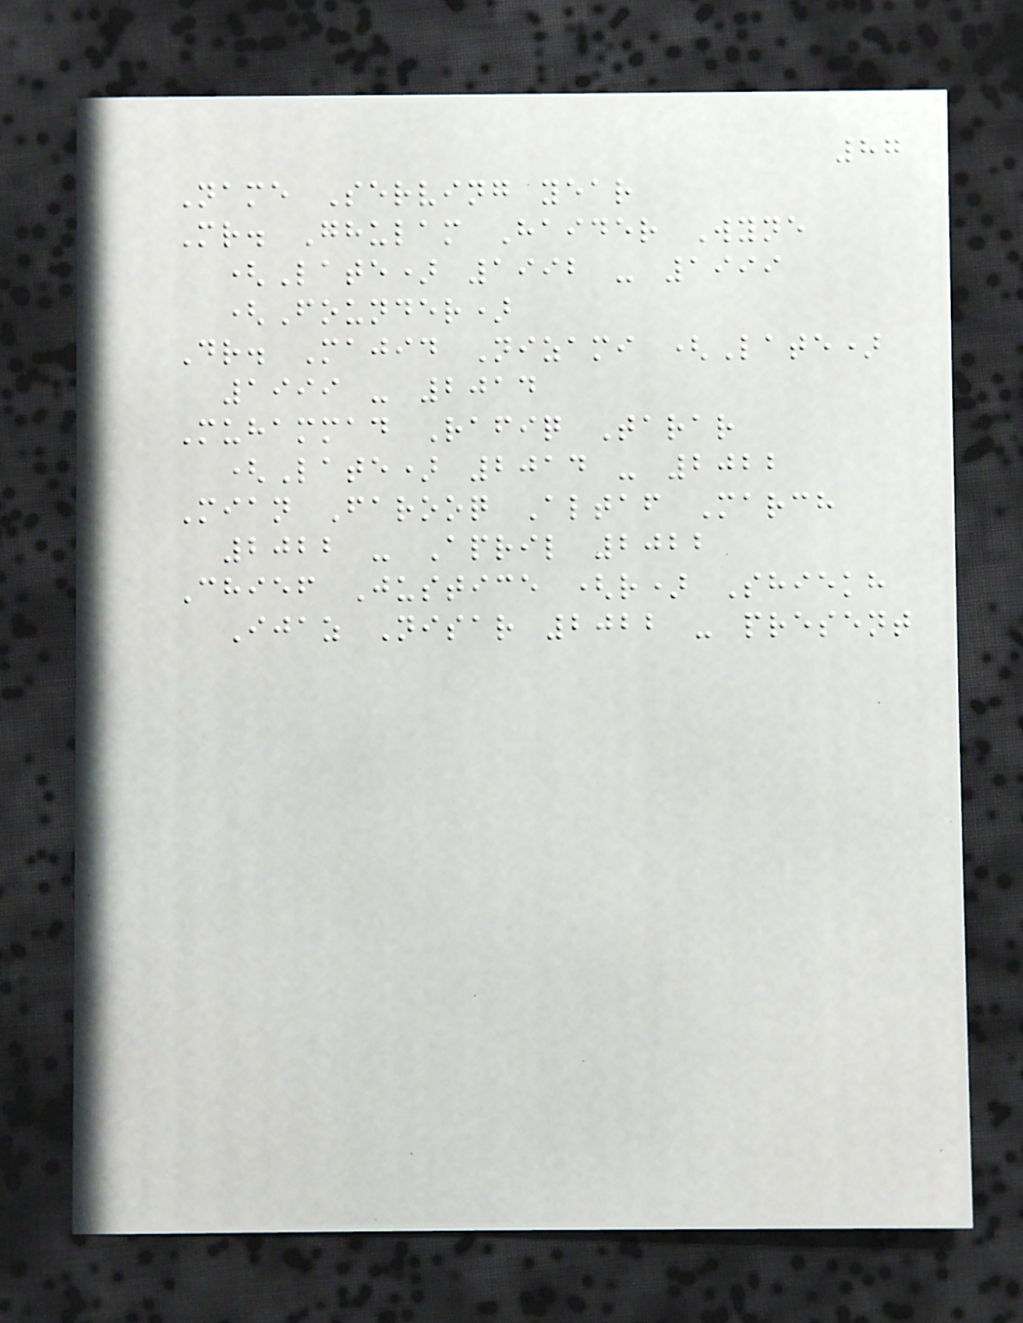87
Name Serving year
Mr. Ghulam Haider Wyne
(Late) 1992 - 1999
(Founder)
Dr. Majid Nizami (Late)
1999 - 2014
Muhammad Rafiq Tarar
(Late) 2014 - 2022
Mian Farooq Altaf March
2022 - April 2022
Chief Justice (r) Shiekh
Ijaz Nisar 2022 - present
